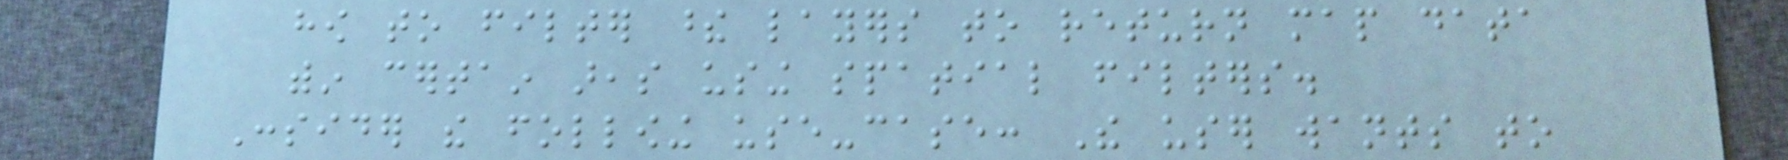how to filter these layers to return map data
within certain areas using spatial filters.
Consider the following use-case: The user wants to
